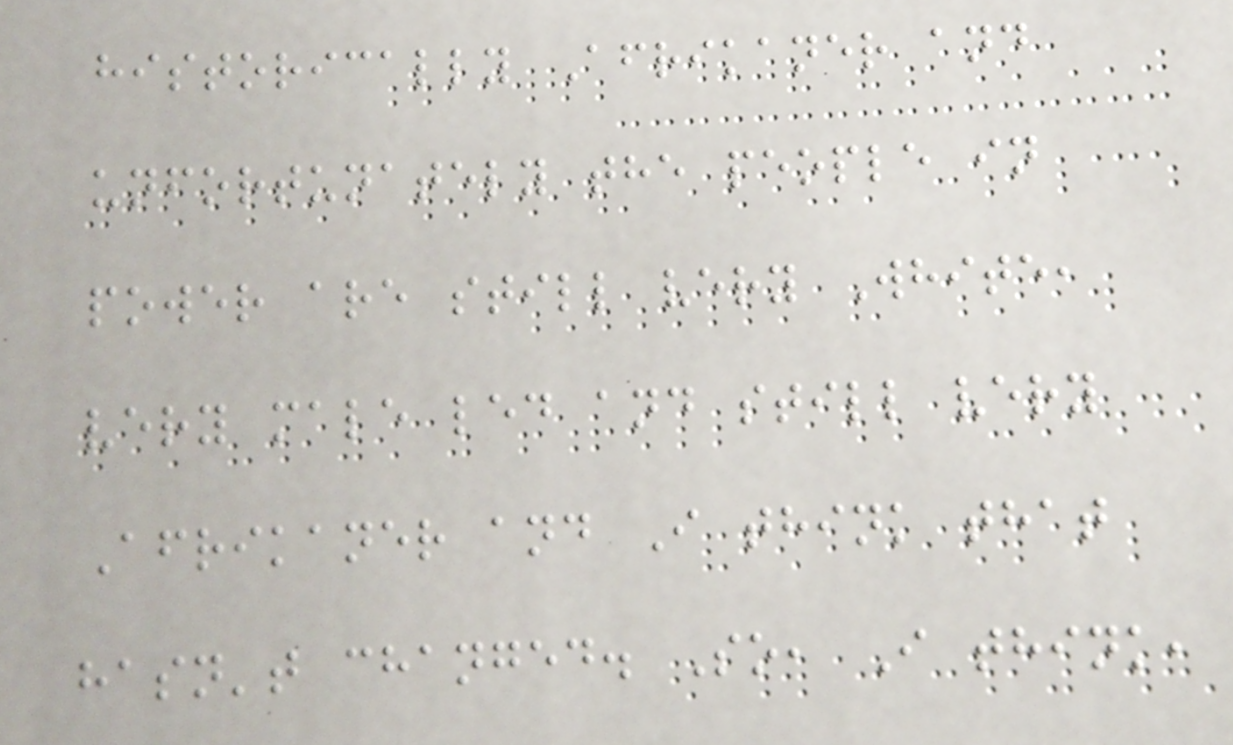historically Afrikaner and
unfortunately the people in
power are still very White,
very male led and still very
Afrikaner and I think that
hasn't changed. So, I think,
